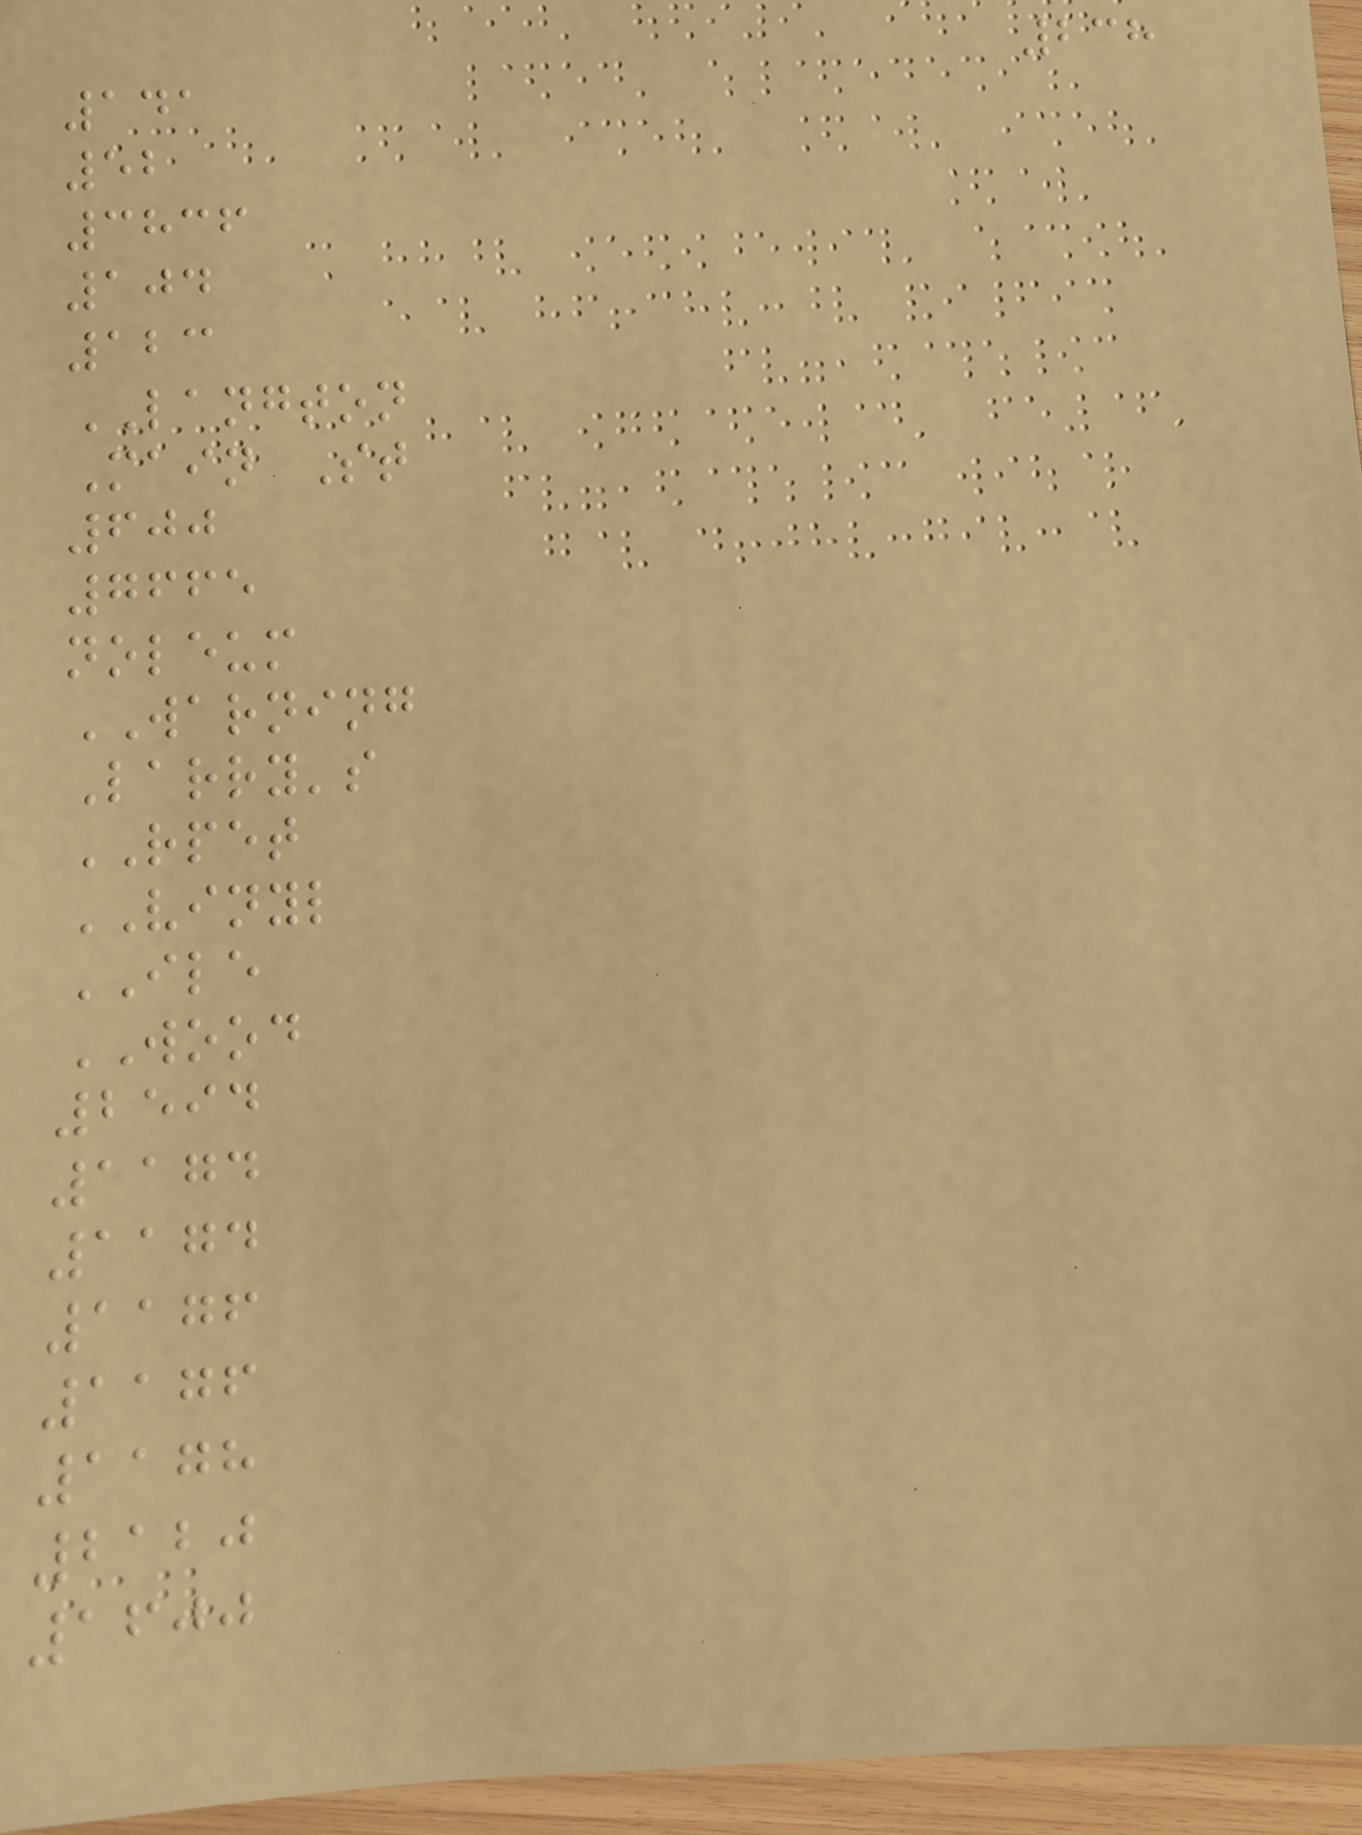238
141
52
3836
104
123
LANGTON
Main St
600
7665
noleum
WARNING
Larry's
RPET
VINYL
ILE
WOOD
2594
1174
1174
1176
1176
1178
2120
1600
